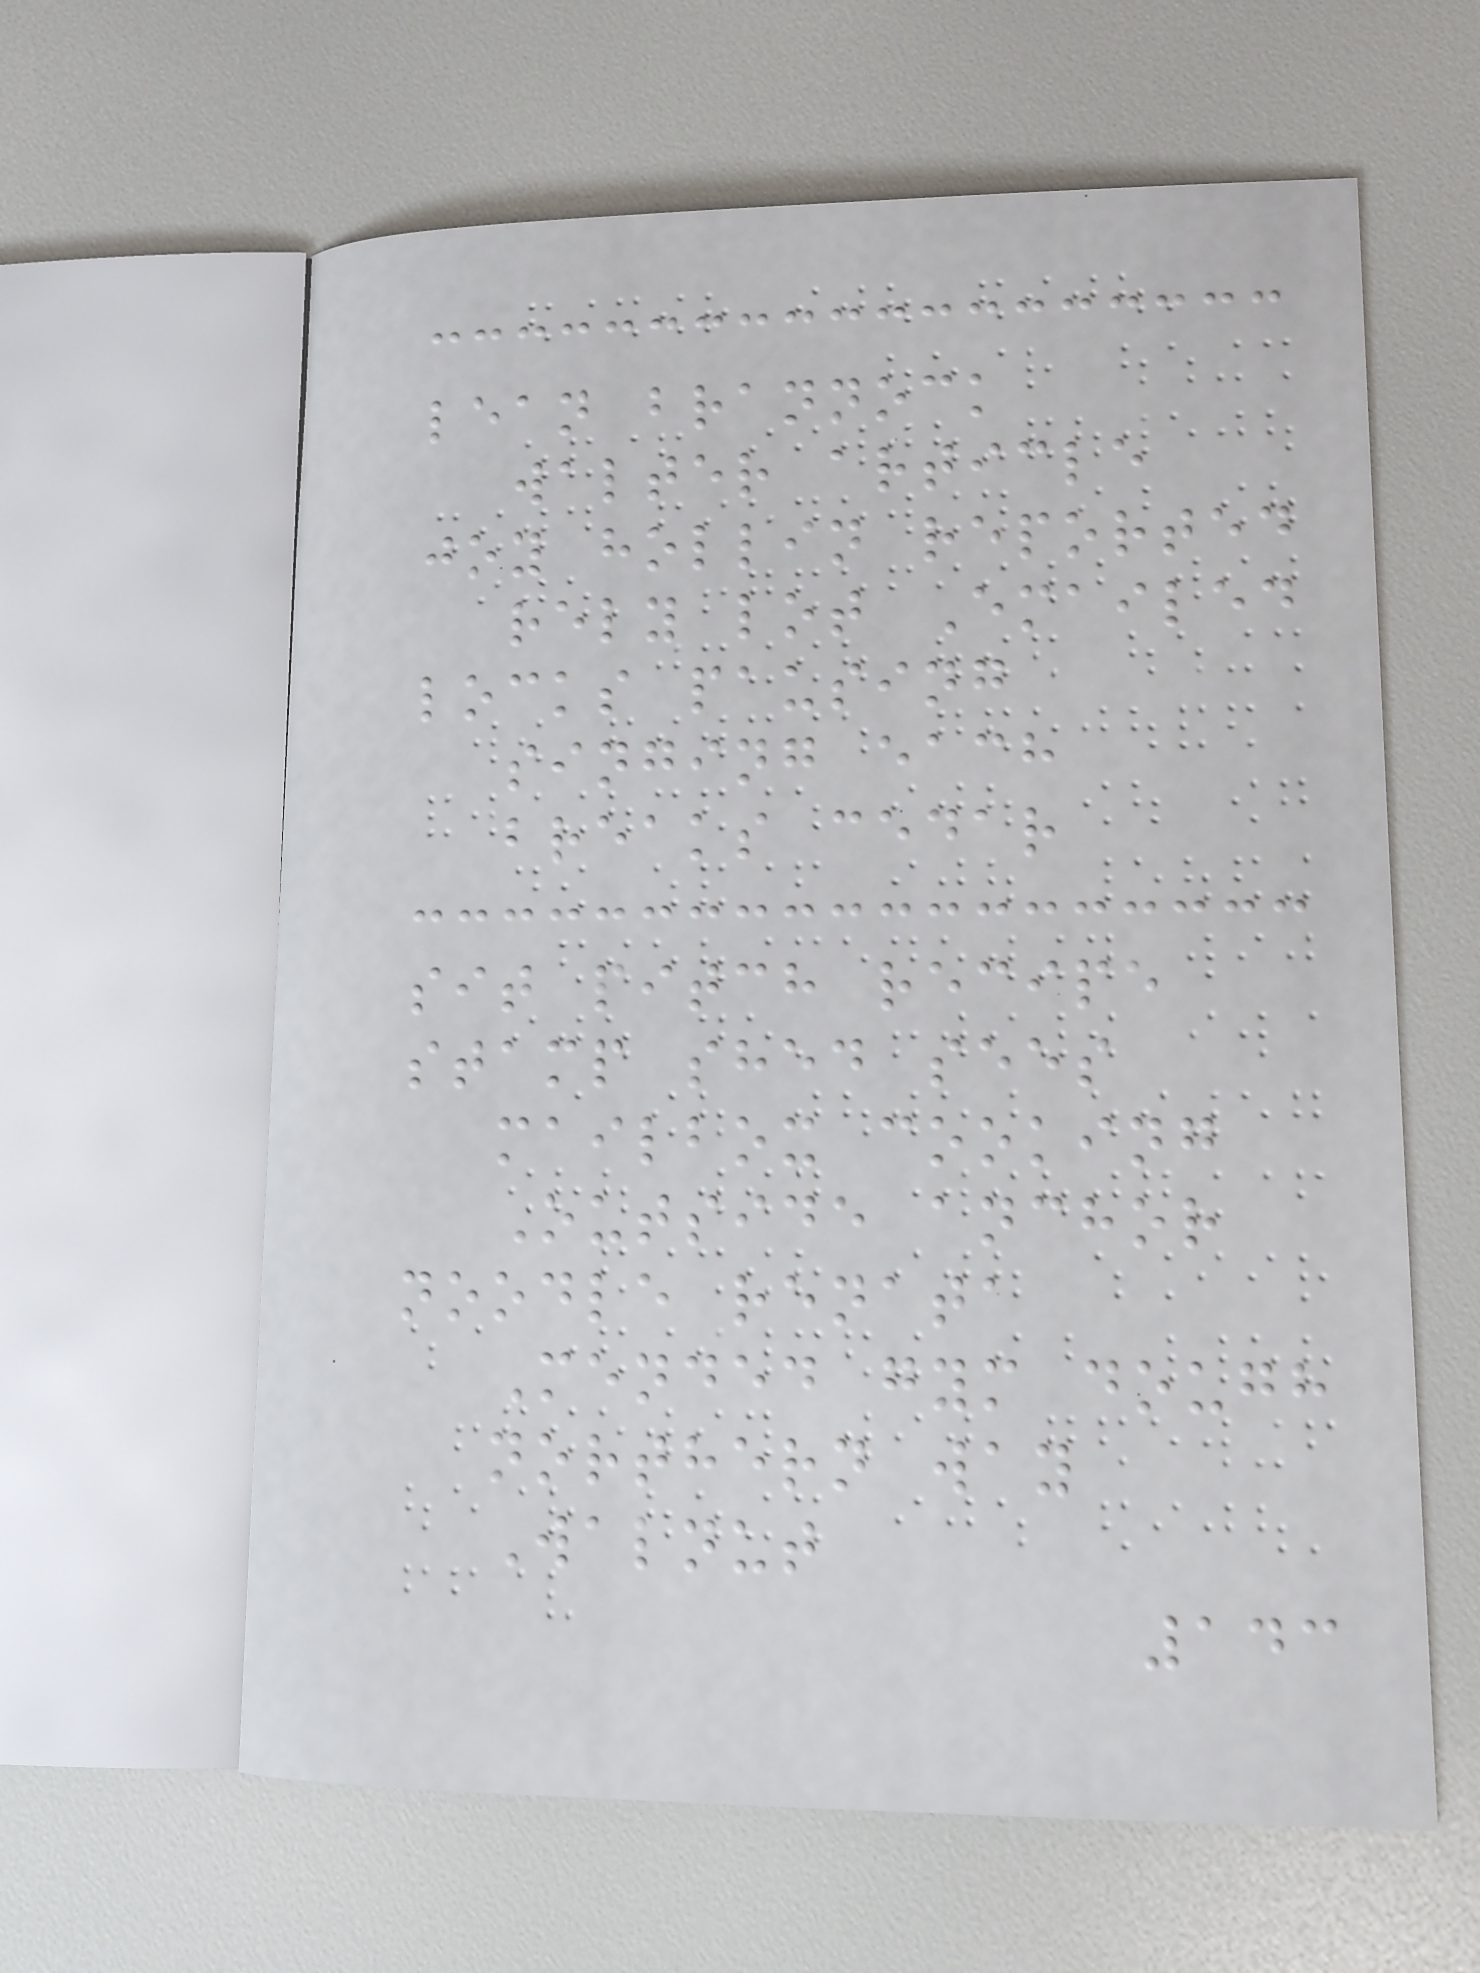lean brannock
walter article
joy hollin reported
rely lot Emailed
locks pausing
singing each
breaks cedar
sit pitch recipe
stamp shed sees
mailbox cooking
Outside anchor
noodle renata
Mended gym dough
northern way
Walnut
143
